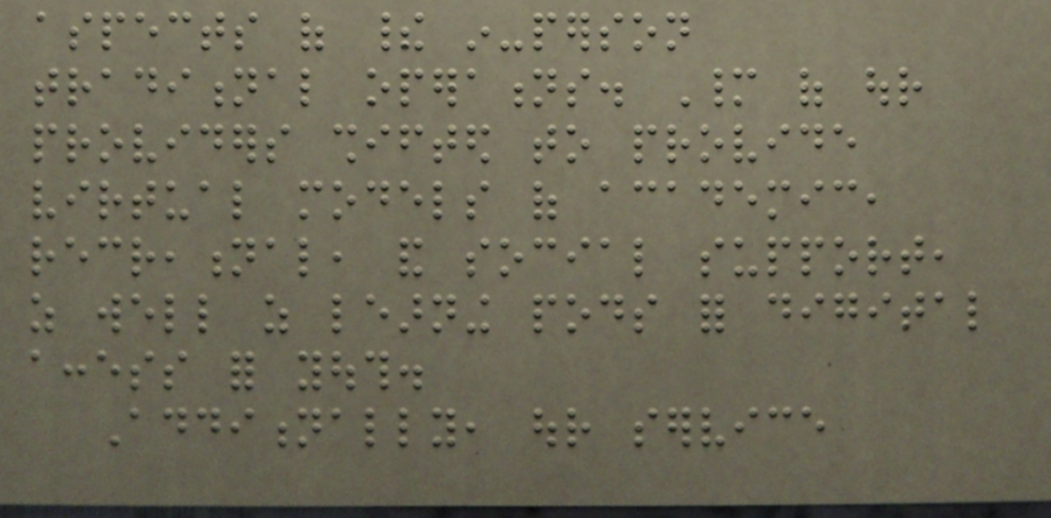aspects of their in-person
traditional operations. Many of our
providers shifted to provide
virtual models of academic,
recreational, and social support,
as well as learning pods for digital
access for youth.
Additionally, our service
